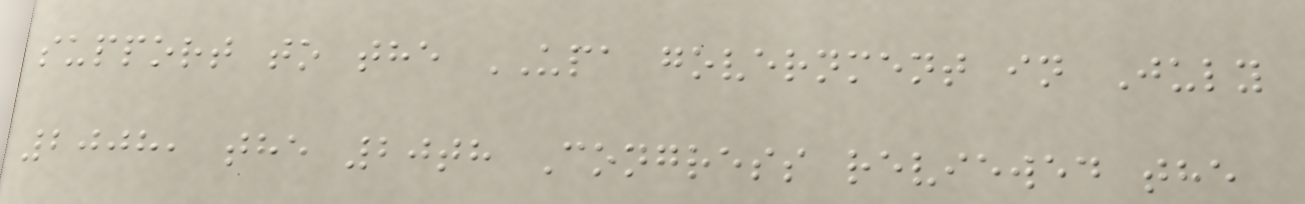support to the UPA government in July
2008, the 20th Congress reviewed the
